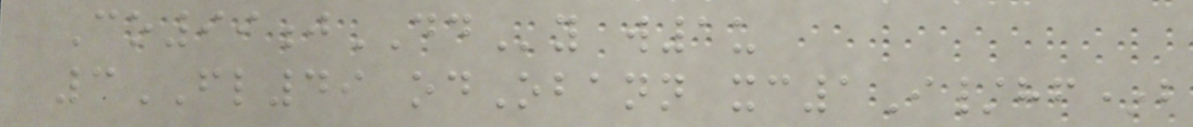Co99jDDy w1u
3FL49 odObann xc1I/hf*b
